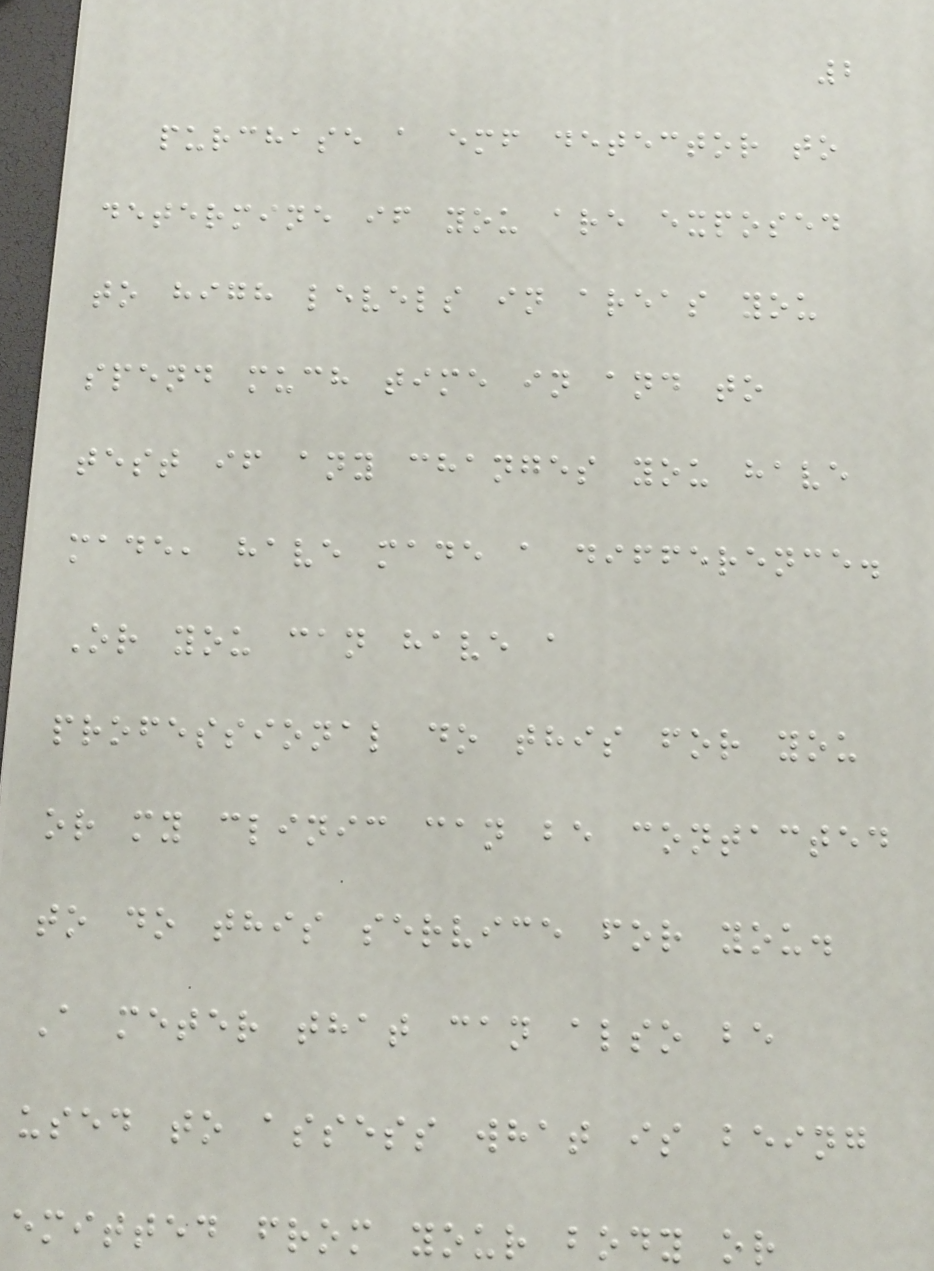2
purchase a emf detector to
determine if you are exposed
to high levels in areas you
spend much time in and to
test if any changes you have
made, have made a difference.
Or you can have a
professional do this for you
or my clinic can be contacted
to do this service for you.
A meter that can also be
used to assess what is being
emitted from your body or
